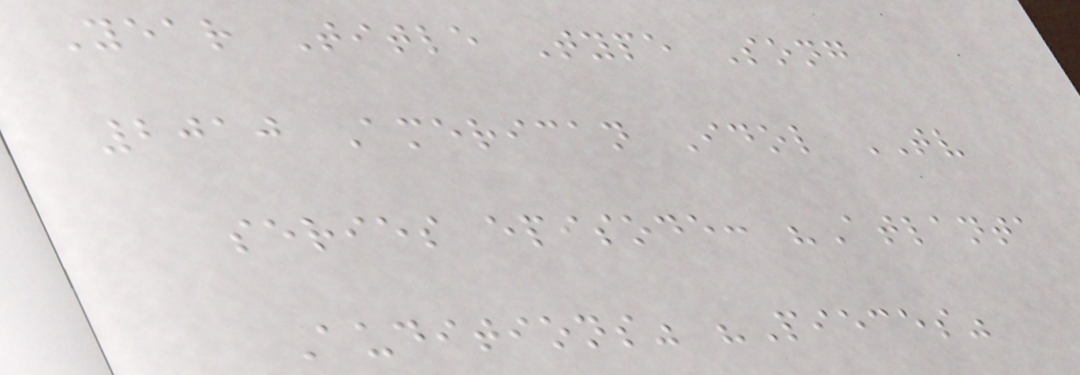Year Title Type Song
2010 American Idol TV
series episode: "Atlanta
Auditions" "Pieces"
